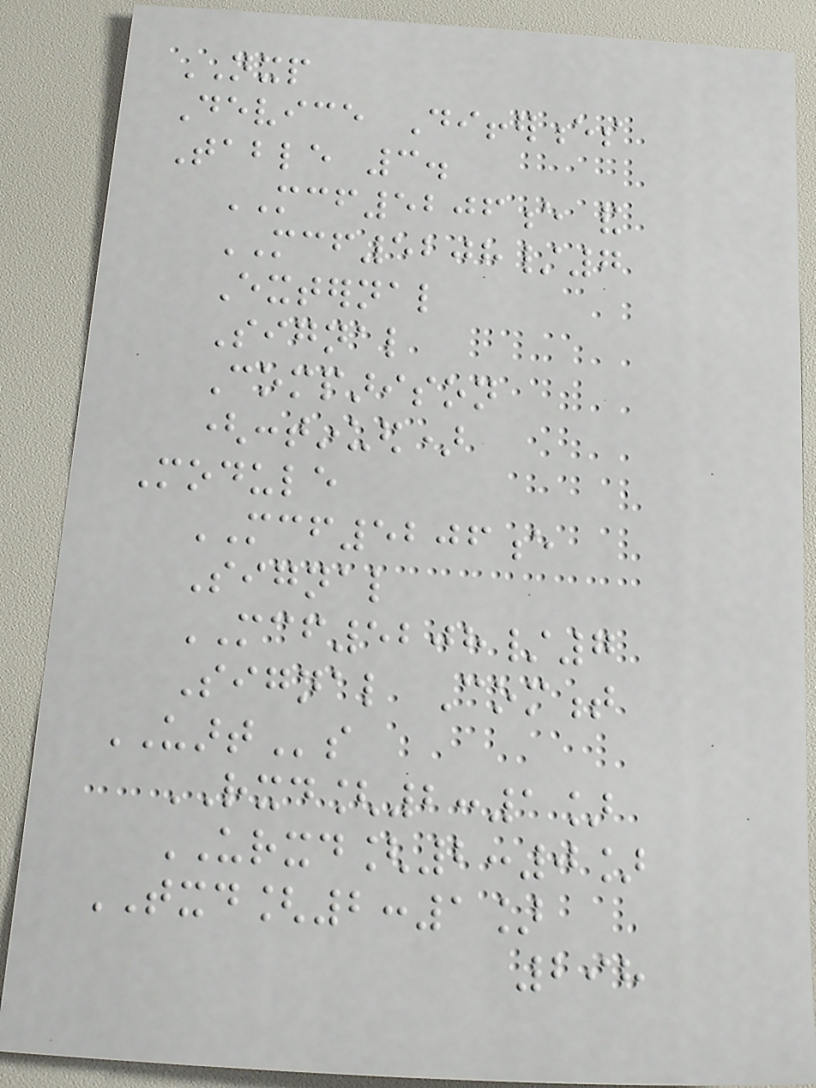NXP
Device Differences
Table 3.
MCF5206e and
MCF5208/7
External
Signal
Comparison
(continued)
Module
MCF5206e
Signal
MCF5208/7
Signal Comment
UARTs
RXD[2:1]
URXD[2:0]
TXD[2:1]
298
